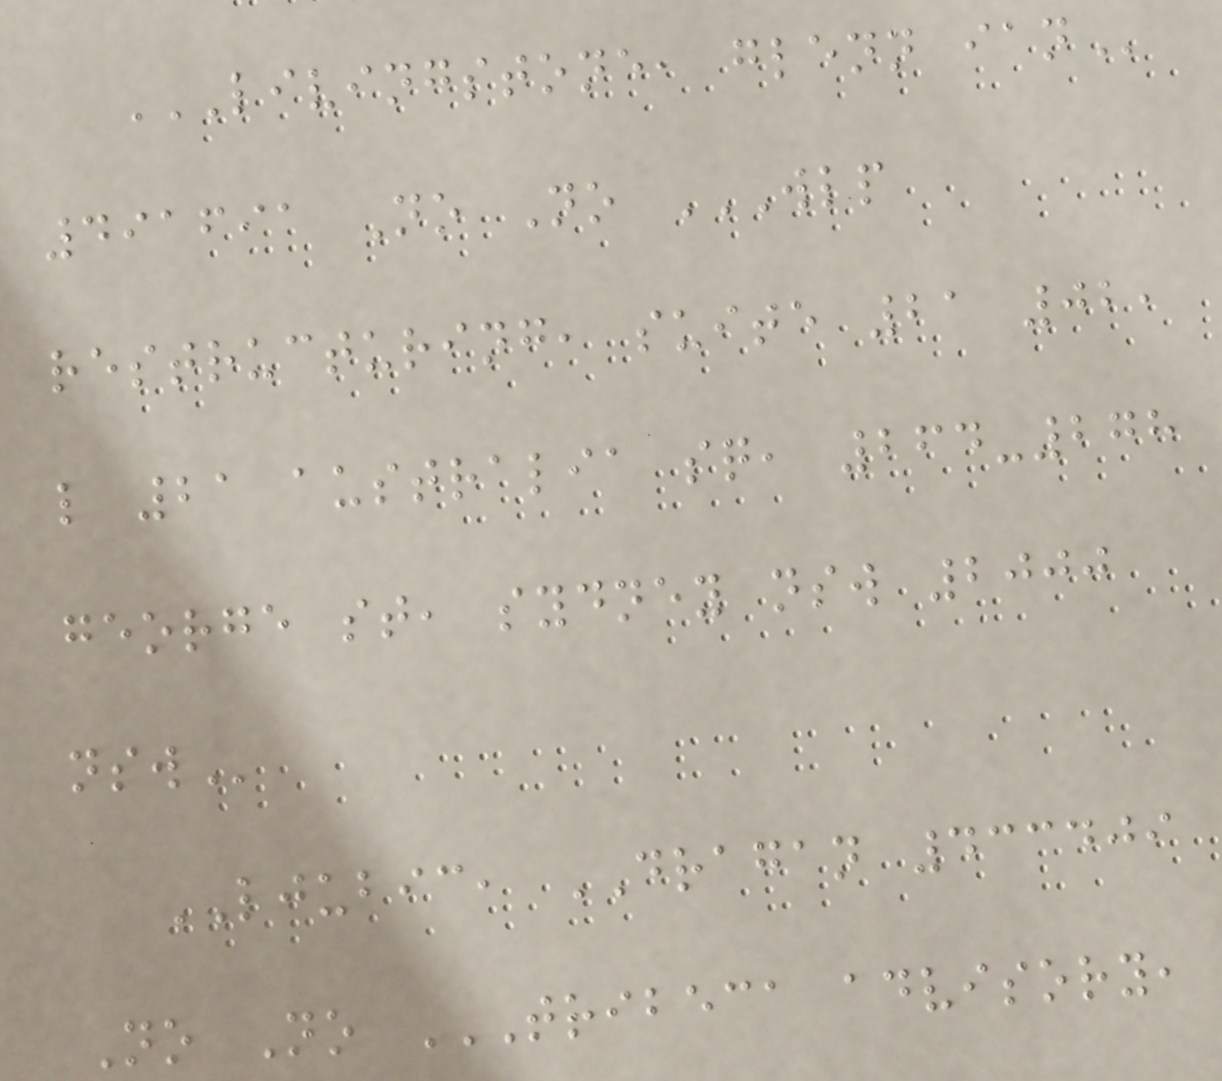LIVINGSTONE, GLENN IAN
491691 No No WLP
RESTRUCTURING, SUITE 21 02,
L 21 AUSTRALIA SQ, 264-278
GEORGE ST, SYDNEY NSW 2000
NSW
LJUBIC, DRAGAN 433409
No No TRIBECA ADVISORY,
